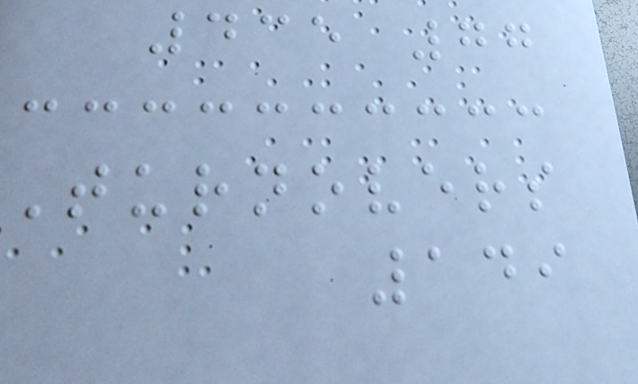435 77
Turnovers
149
